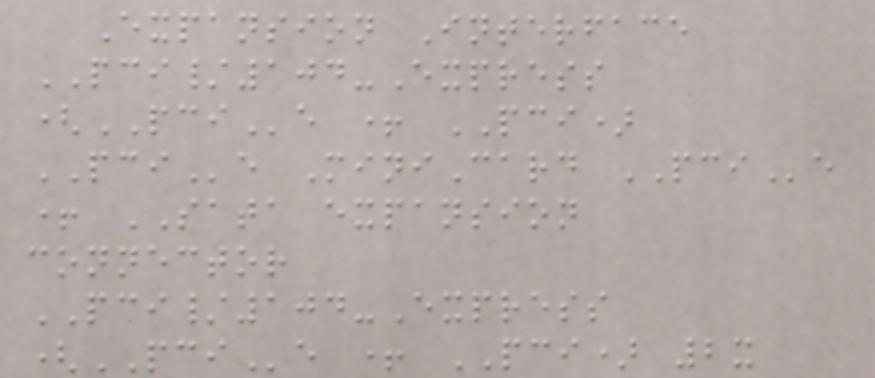Expansion Interface
PCI/104-Express
(PCIe + PCI)
PCIe MiniCard PCIe
+ SATA expansion
connector
PCI/104-Express
(PCIe + PCI) 2x
